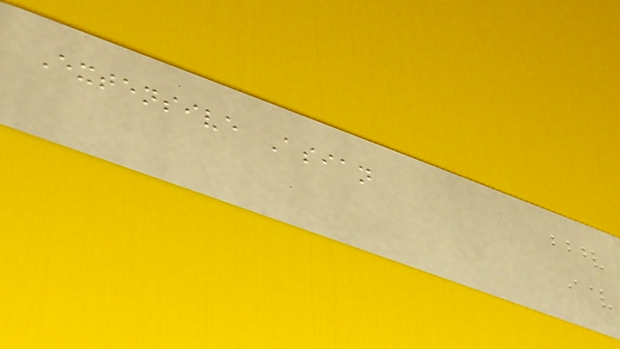Extensive Asian
